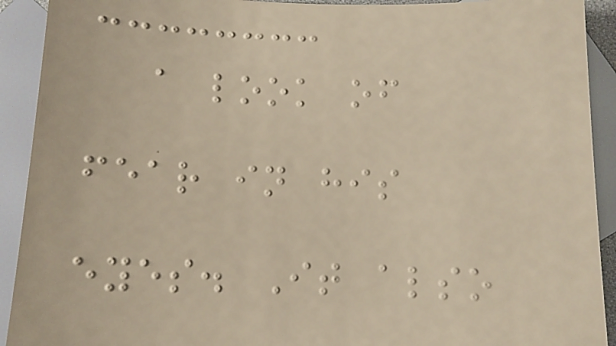a look of
fear in his
eyes. It also
